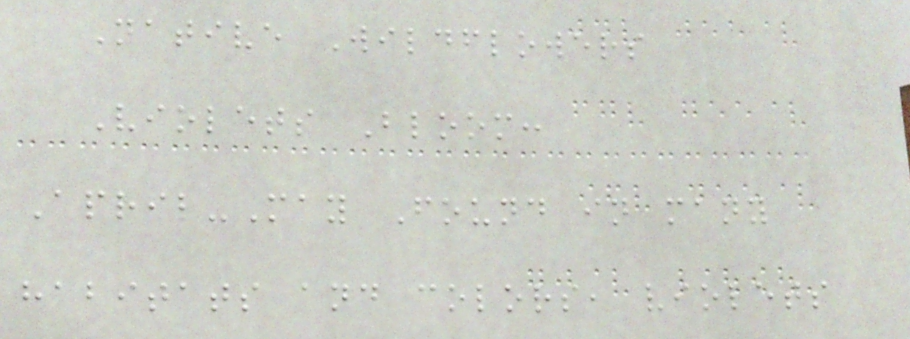Native Wildflowers
Violets Bloom:
April-May Found in many
habitats and colors, violets
